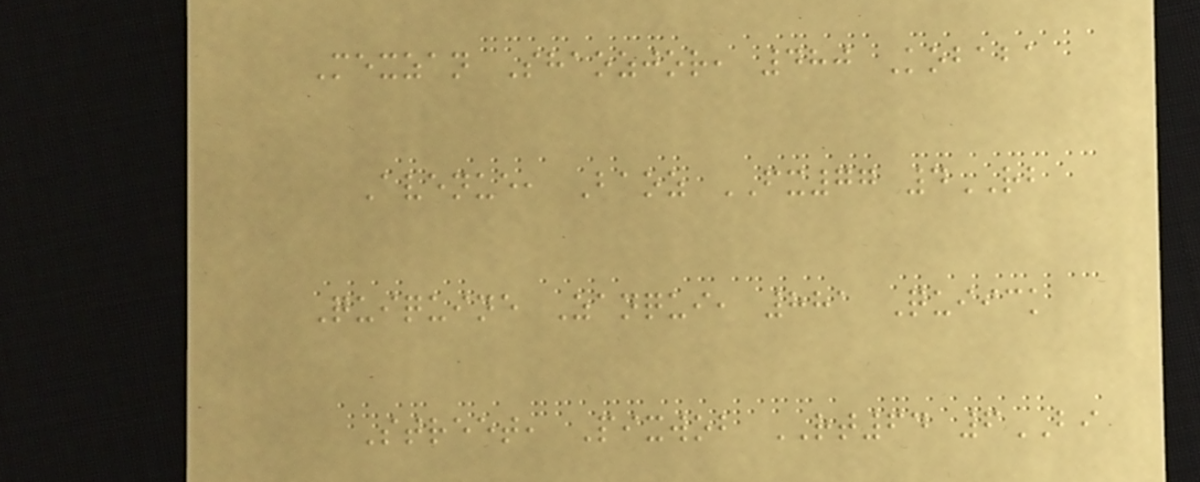Mexzan Shaozjor, 480 Kobaba
Avenue, Baoz FX77 4RB
Quiquine Zanqui, 881 Quiick
Street, Pixwob RT64 6BI
